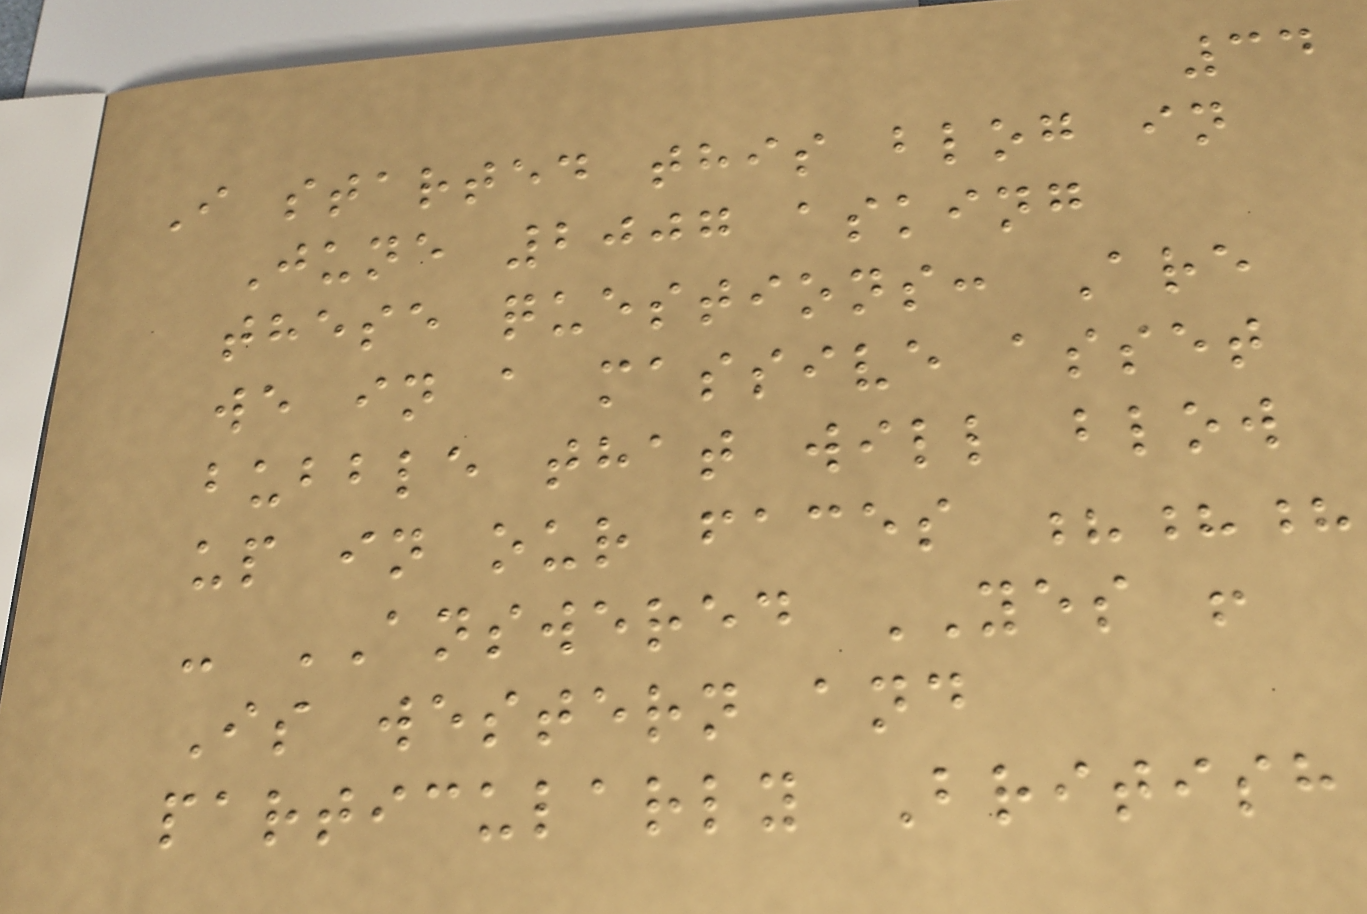34
I started this blog in
June 2007 asking
these questions: Are
we in a massive asset
bubble that will blow
up in our faces ???
- ANSWERED YES !
Is western and
particularly British
